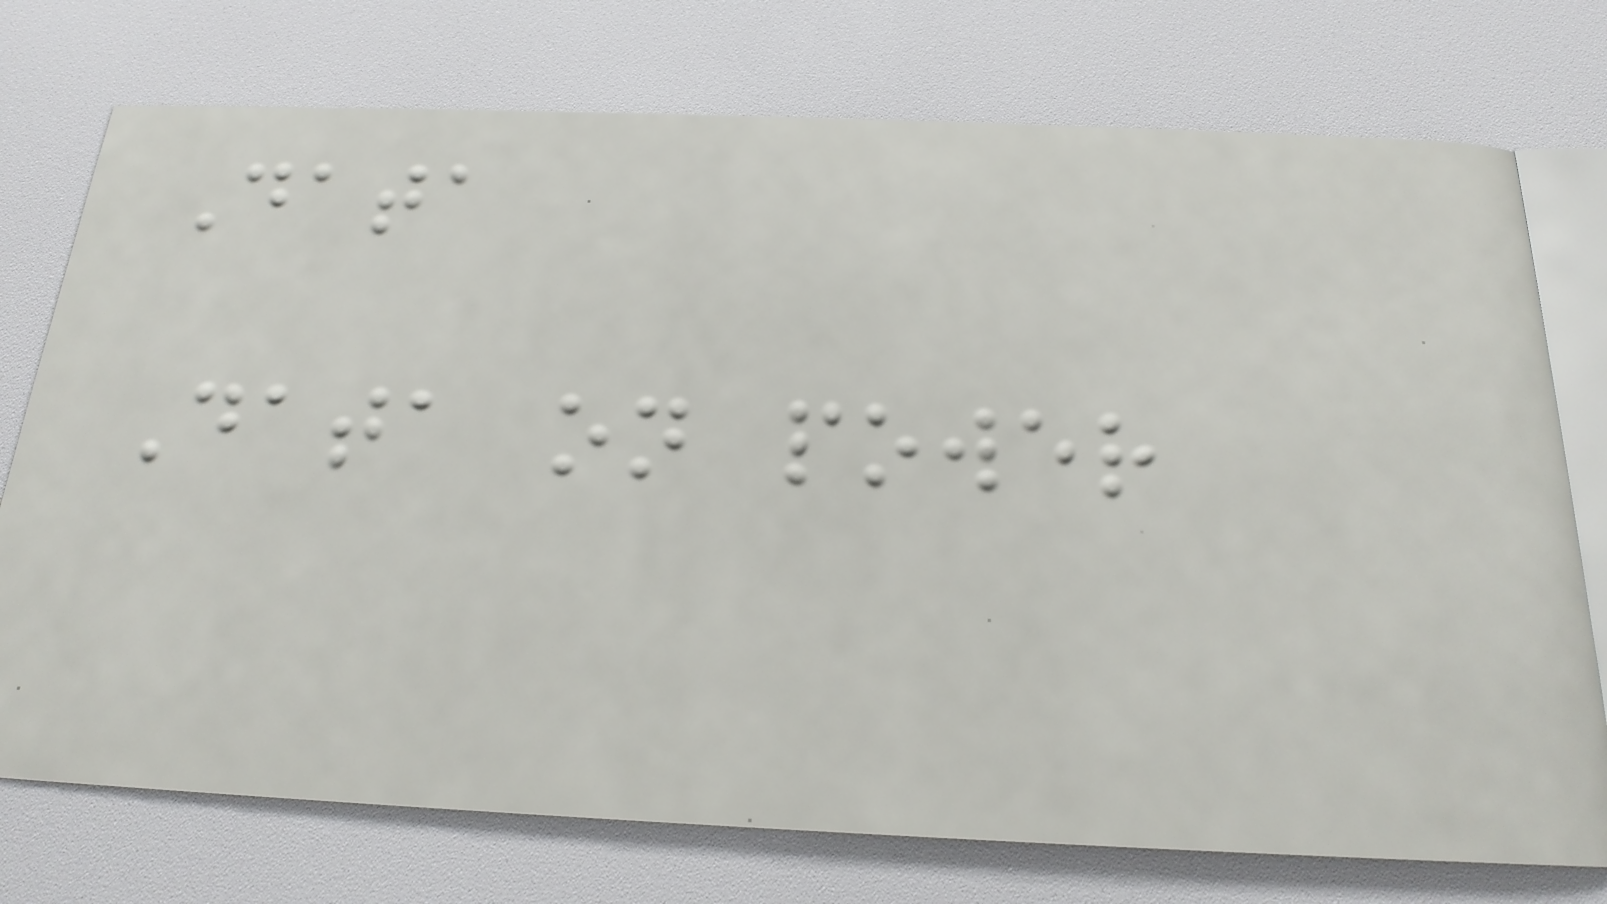Data
Data on power
